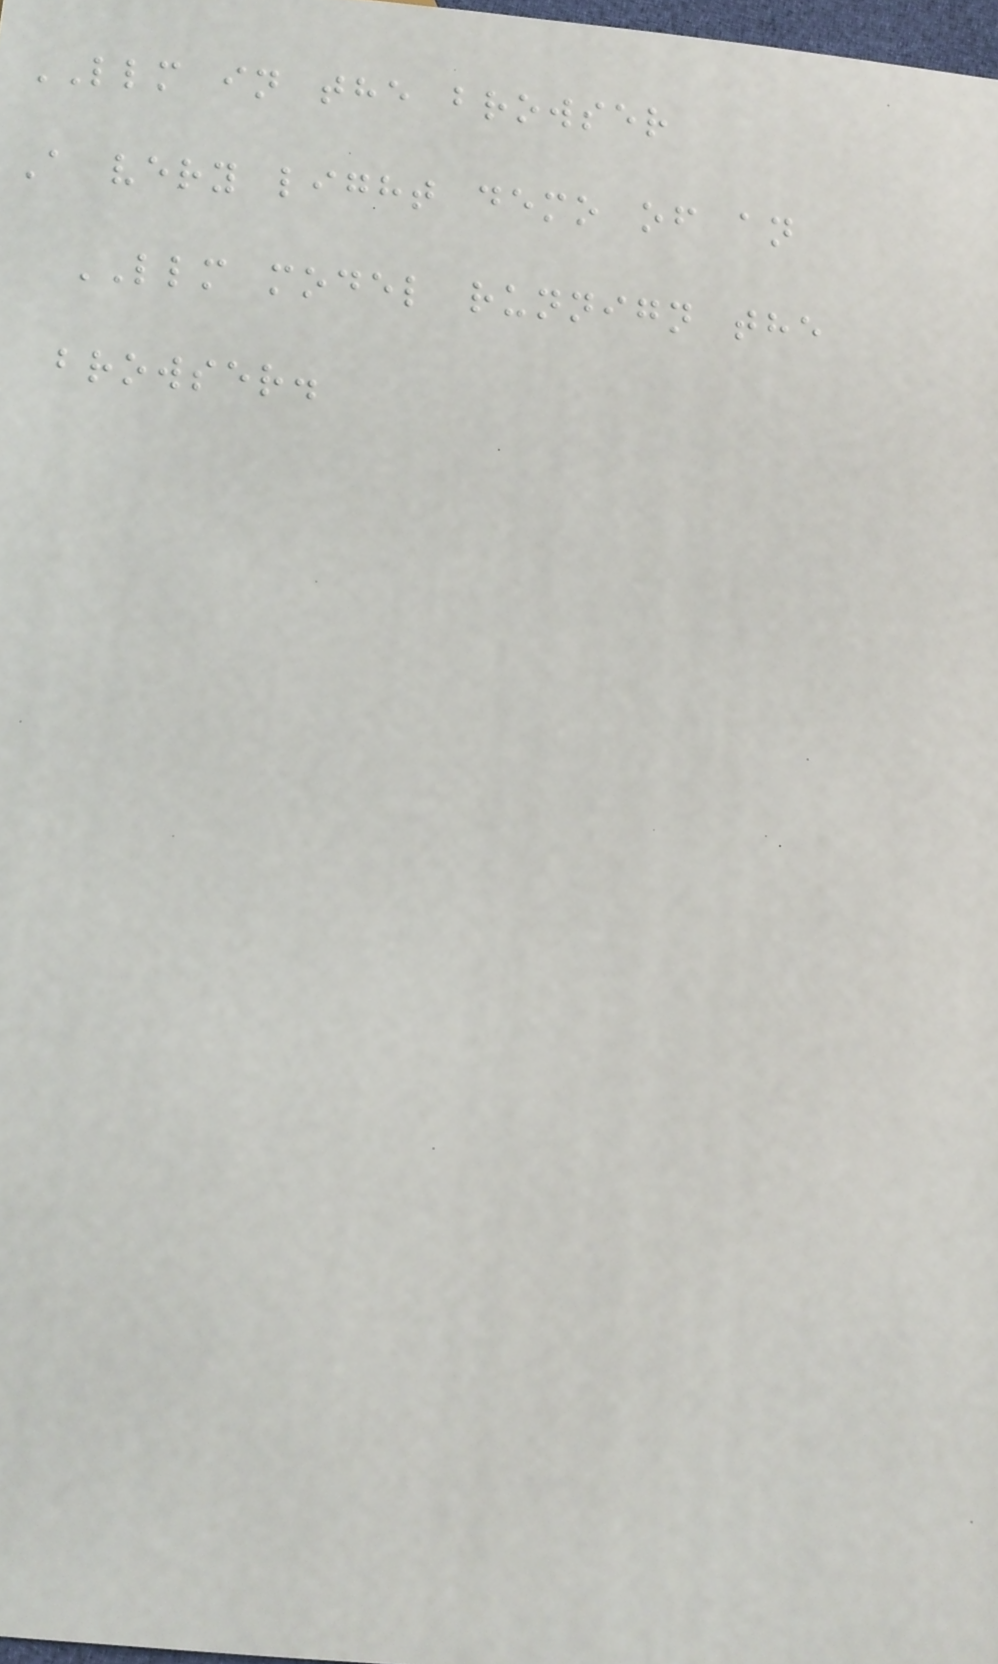LLM in the browser
A very light demo of an
LLM model runnign the
browser.
